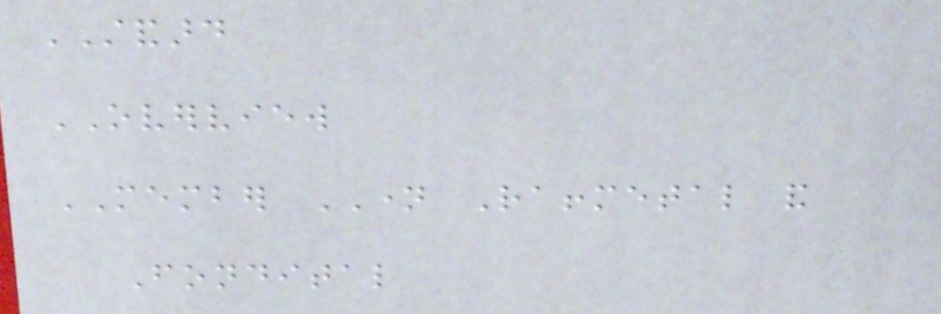STANDARD
OVERVIEW
MEMBER NAME Raffmetal and
Fondital
